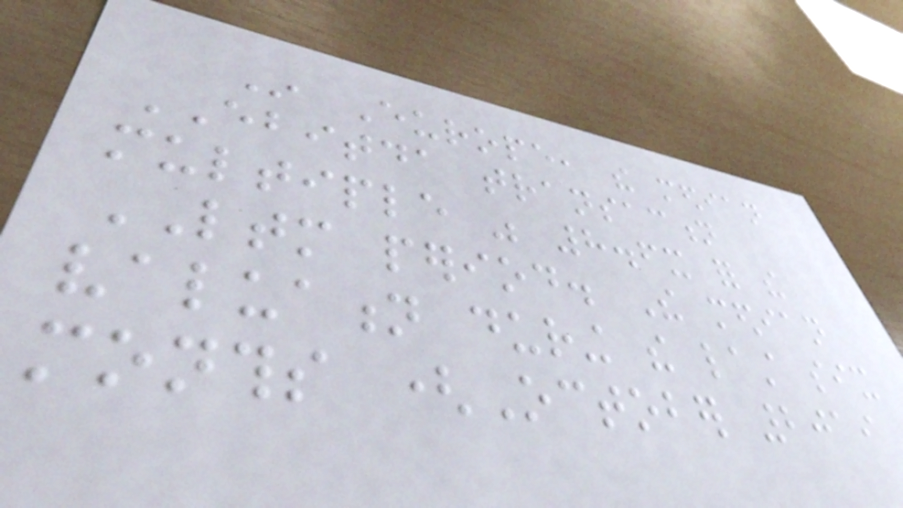In Europe, the median
EBITDA transaction
multiple was 8.6x for the
LTM period. The median
valuation during the last six
months (October 2019
